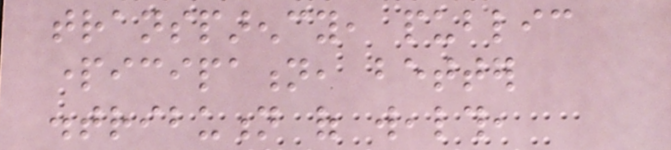transparency, public
participation, better
distribution of wealth,
